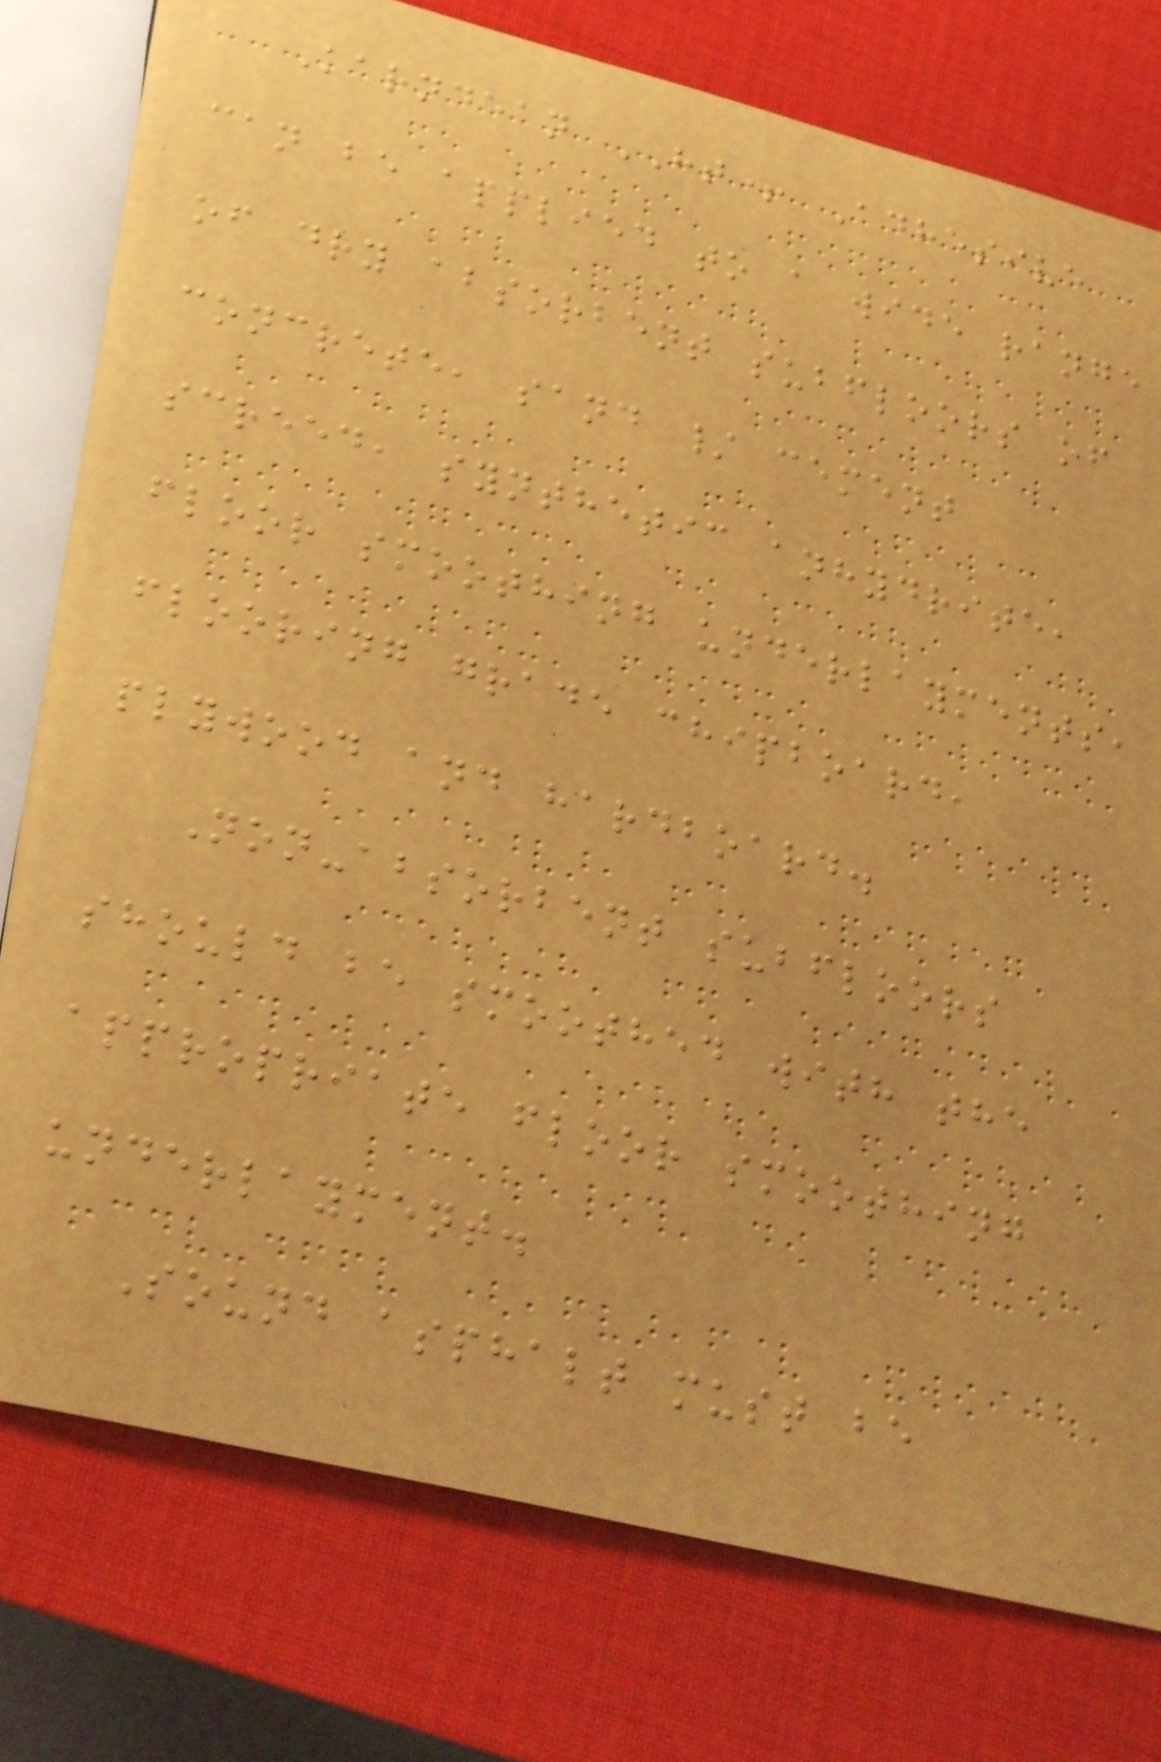Karndean HT+ Adhesive
can be applied to a wide range
of dry absorbent subfloors of
concrete, sand / cement
screed, synthetic anhydrite,
floor smoothing underlayments,
flooring grade chipboard,
plywood and hardboard.
Non-absorbent subfloors
should be smoothed with the
appropriate floor smoothing
underlayment.
Sound asphalt must be
